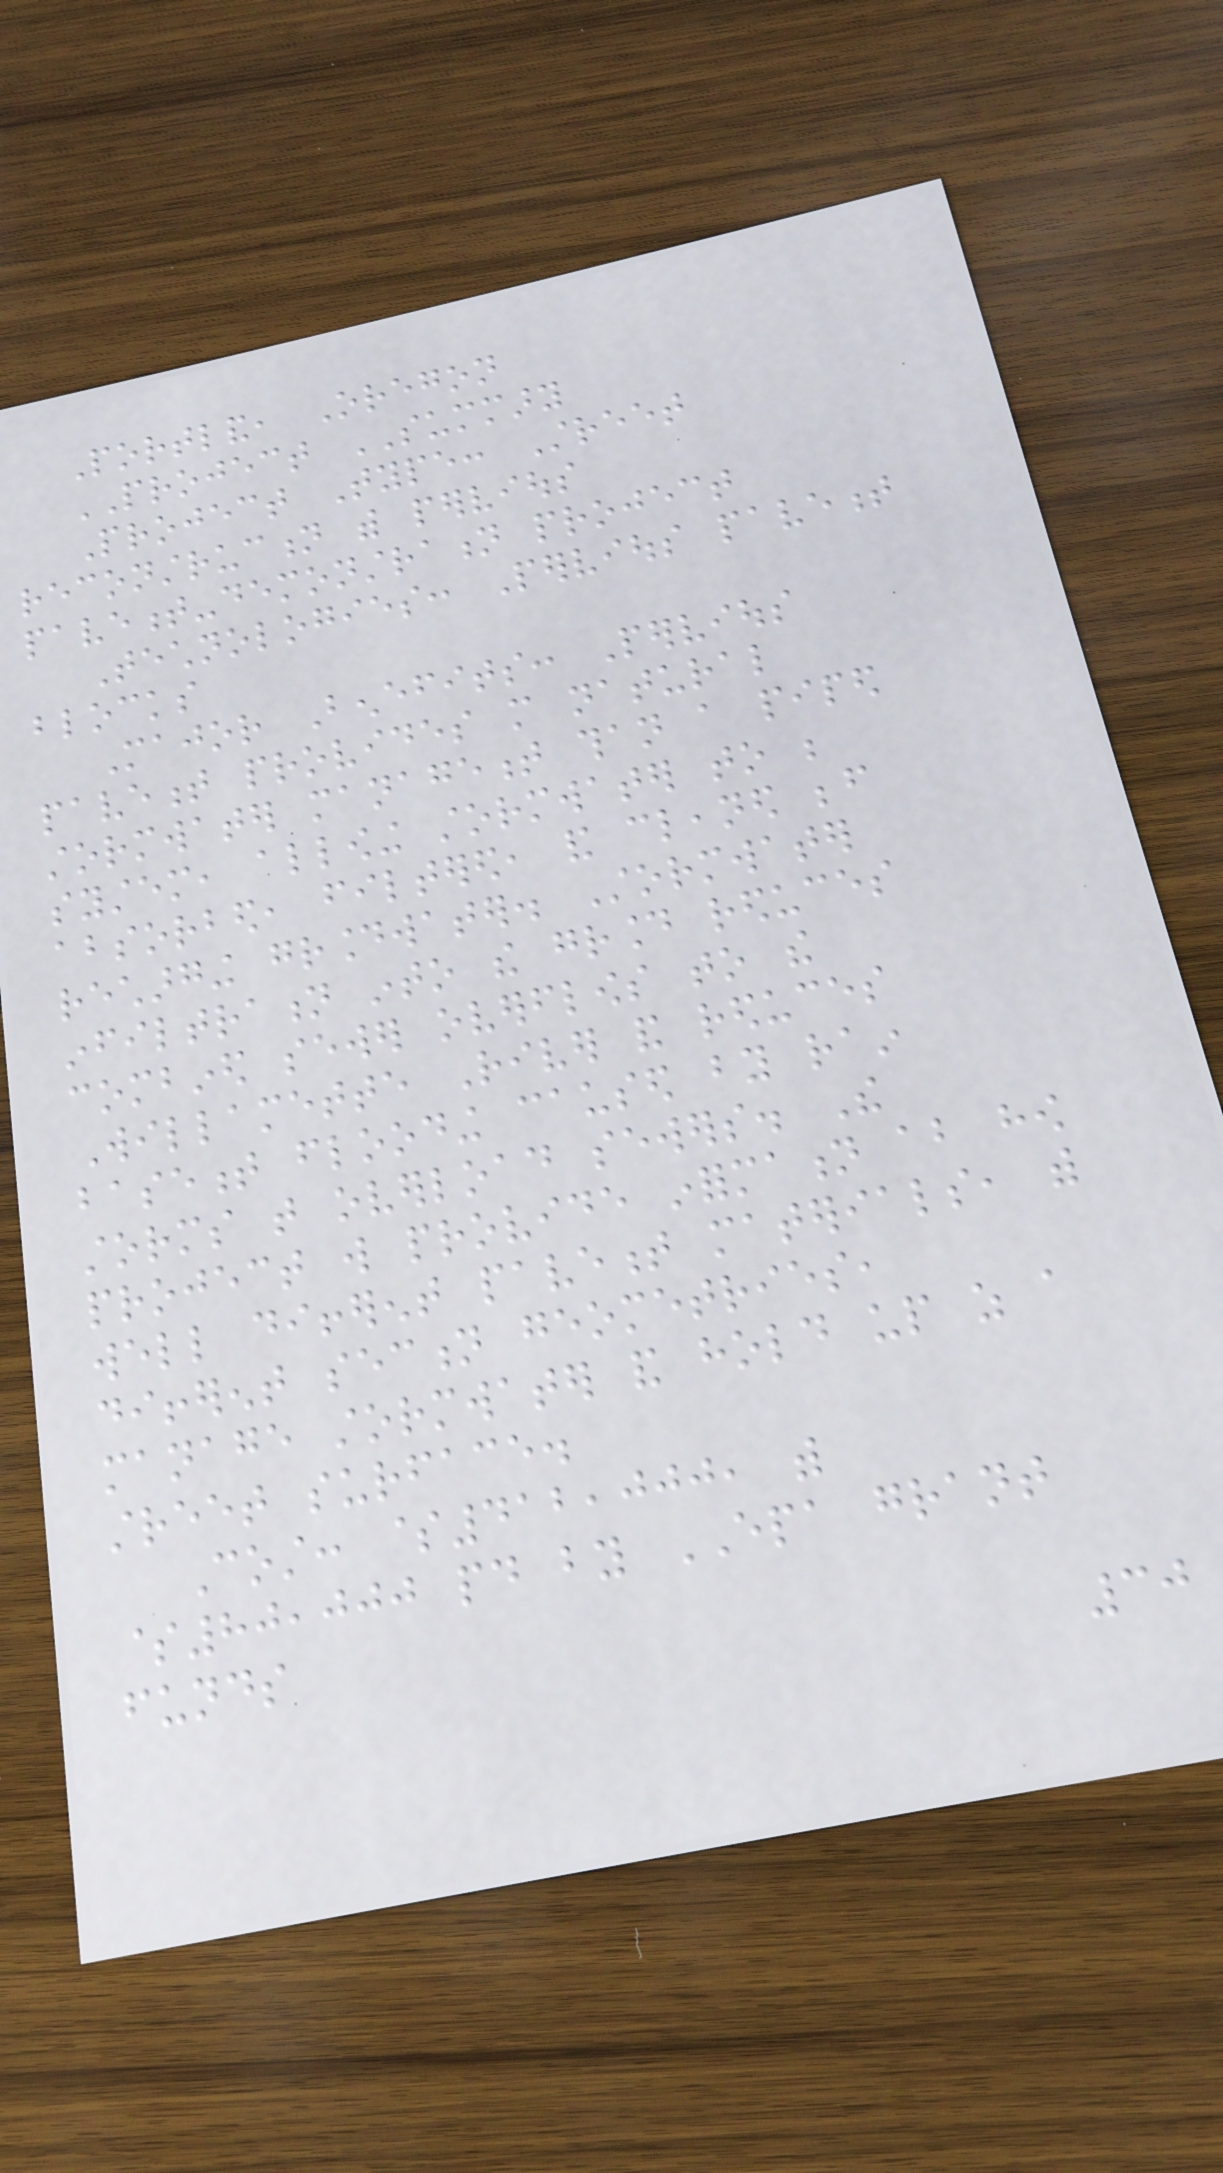Portland, Oregon
PROJECT SUMMARY
Project Type: Street
reconstruction with pervious
pavement-demonstration project
Technologies: Pervious pavement
blocks
Major Benefits: Pervious
pavement provides more natural
stormwater management than a piped
system, allowing stormwater to be
absorbed, filtered, and cleaned before
recharging groundwater. Stormwater
infiltration into the ground reduces
combined sewer overflows to the
Willamette River and reduces
basement flooding caused by rain
storms that overload sewers. The
project will provide information about how
well different pavement materials, with
different section geometries,
manage stormwater and hold up as a
street surface.
Cost: $412,000, with
$80,000 paid by EPA grant
funds
30
